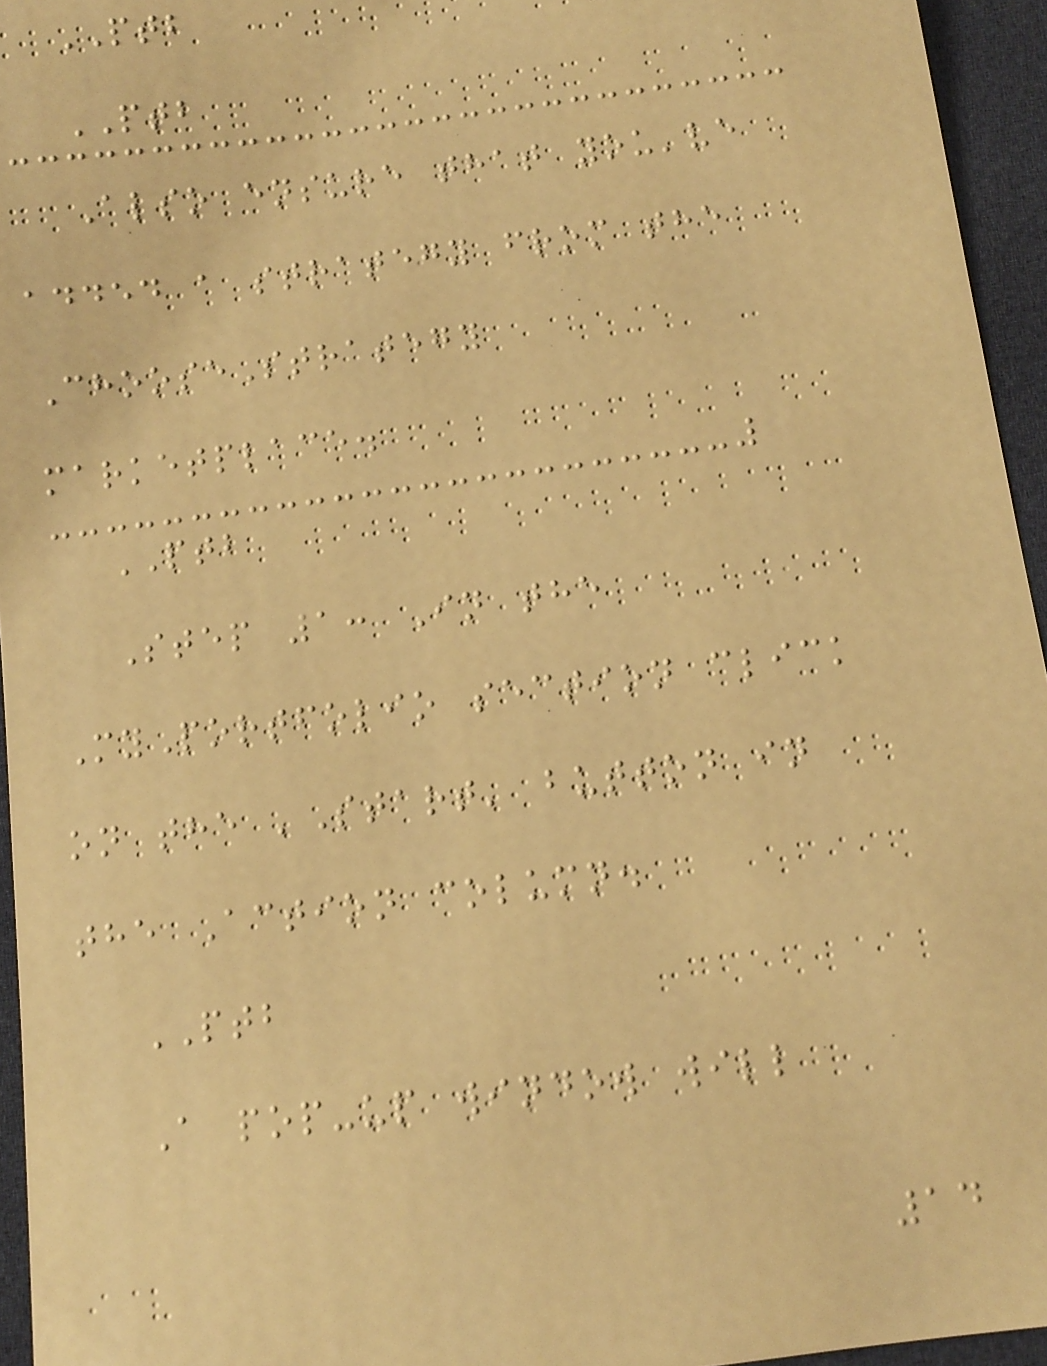PTB
PTB
Also ensure that you've
added a strategy from the
ChooseStrategy
marketplace.
PTB
Step 1: In the
MyPortfolio section click
on the 'Start' button in
the Action column.
PTB
A pop-up window will
14
